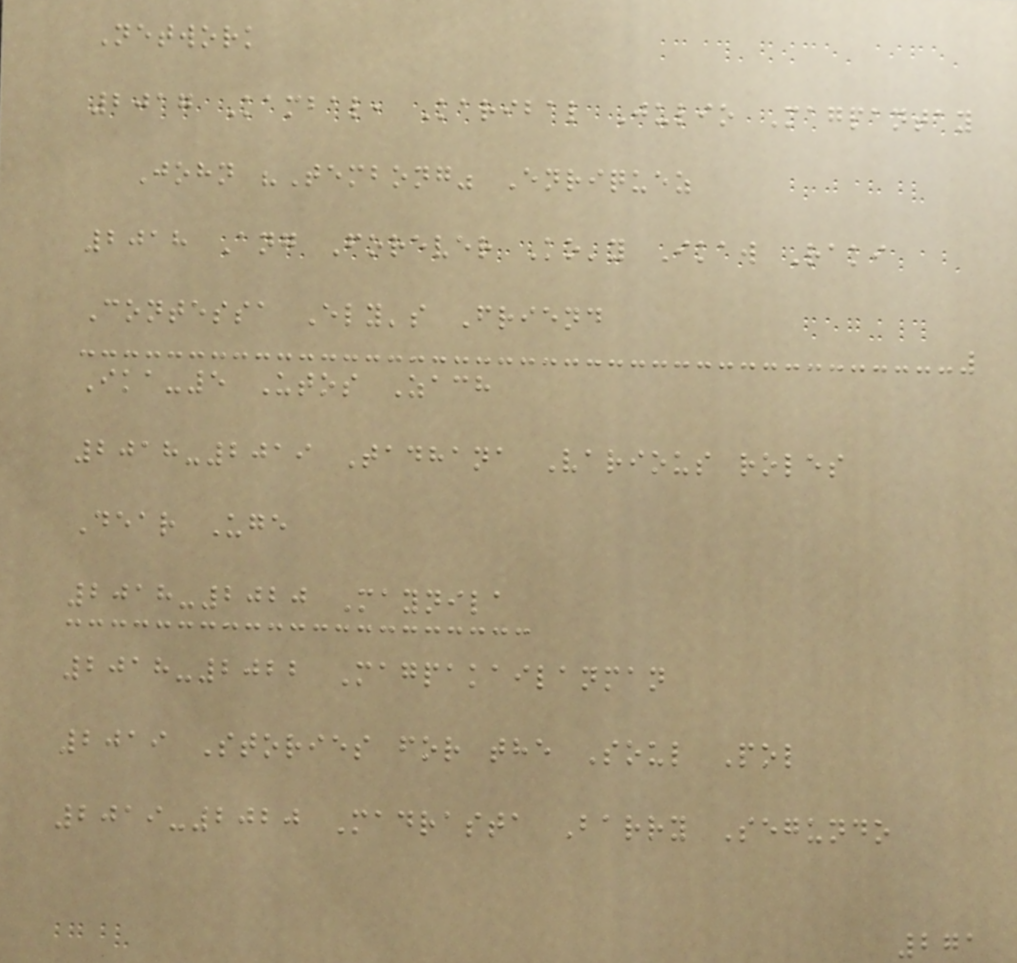Network
2017 Kambal, Karibal Julio Magpantay
John "Tembong" Enriquez
2018 Ang Forever Ko'y Ikaw Raki
Contessa Ely's Friend
Ika-5 Utos Zach
2018-2019 Tadhana Various roles
Dear Uge
2018-2020 Maynila
2018-2022 Magpakailanman
2019 Stories for the Soul Pol
2019-2020 Madrasta Barry Segundo
271
